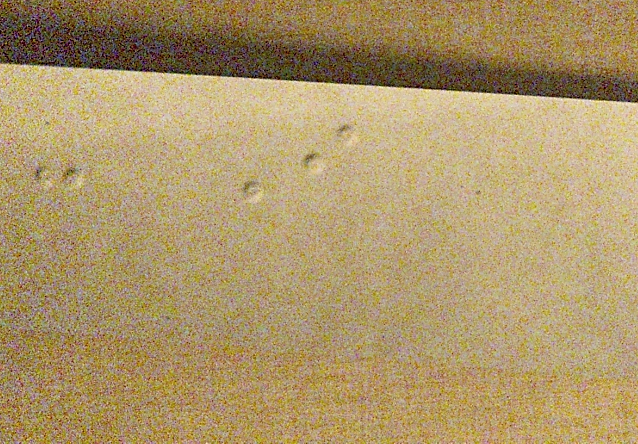- I
